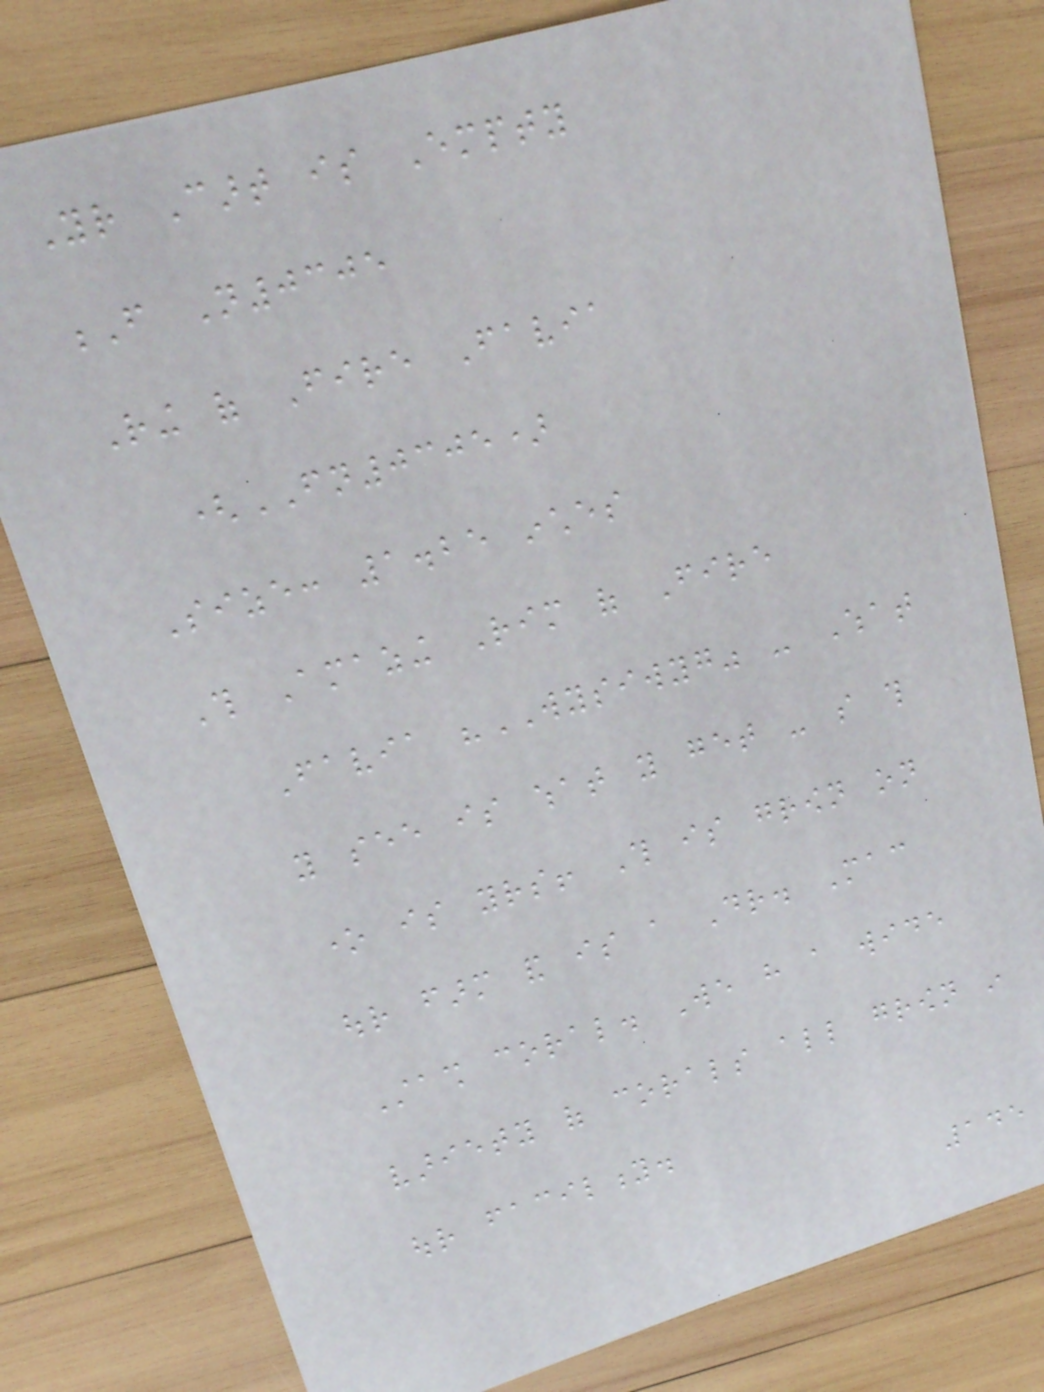Your Cart is Empty
F N0305
Ring of Fire Favia
(FN0305)
Size: 1.25 inches
This Amazing Rim of Fire
Favia "WYSIWYG" - What
you see is what you get - so this
one is yours! This is grown on
our farm and is a Dr. Mac
Stash coral. We have a wide
variety of corals all grown in
our facility.
145
